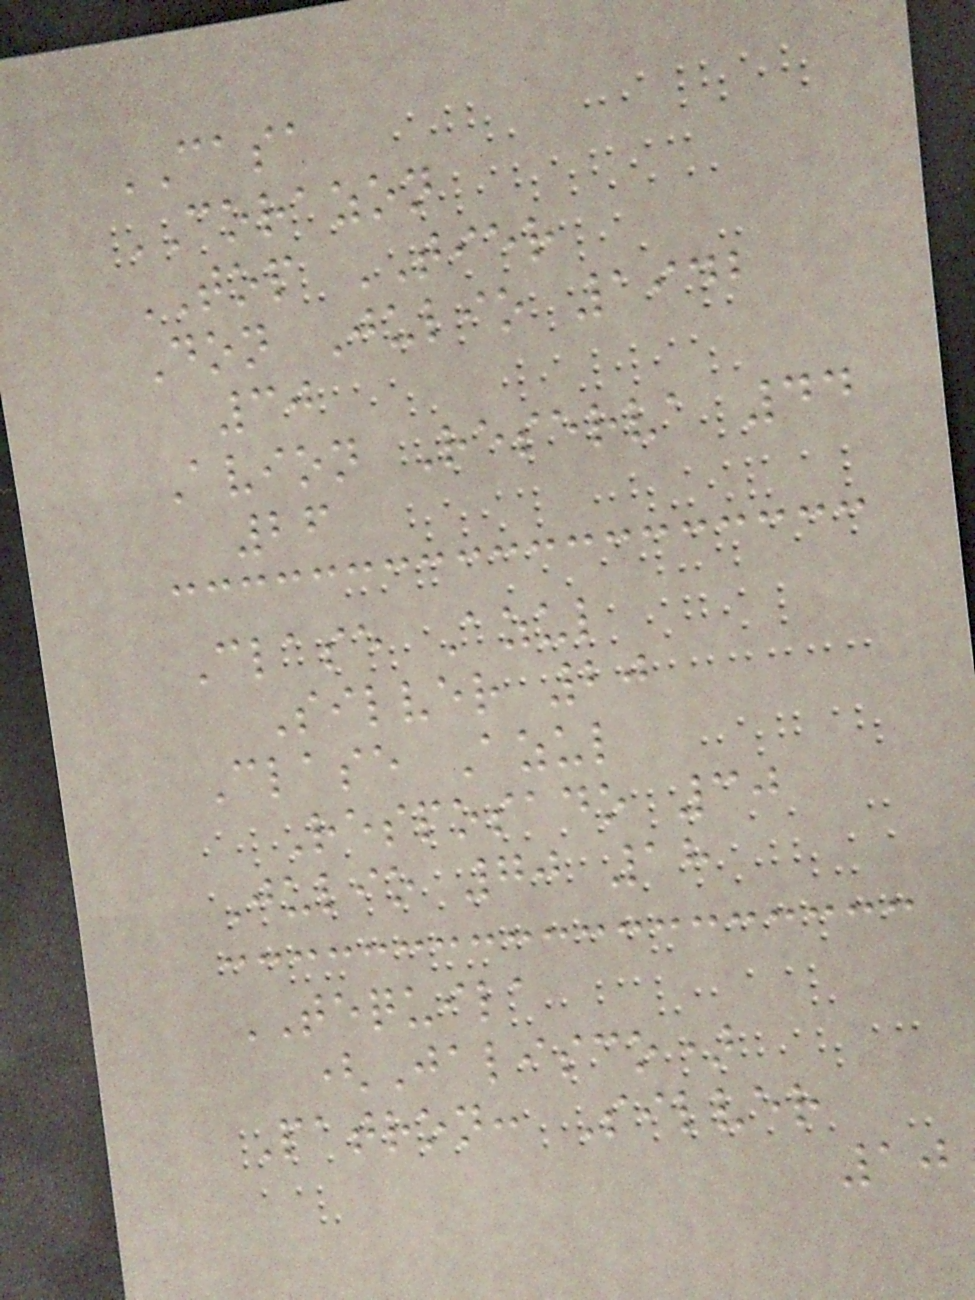CASA
CORAZON
TOP TIER
Don Julio 1942
30
Avion Reserva 44
26
Clase Azul
Silver 20
Clase Azul
Resposado 30
Julio 70 18
TEQUILA
(Jalisco)
Patron: Silver
10
